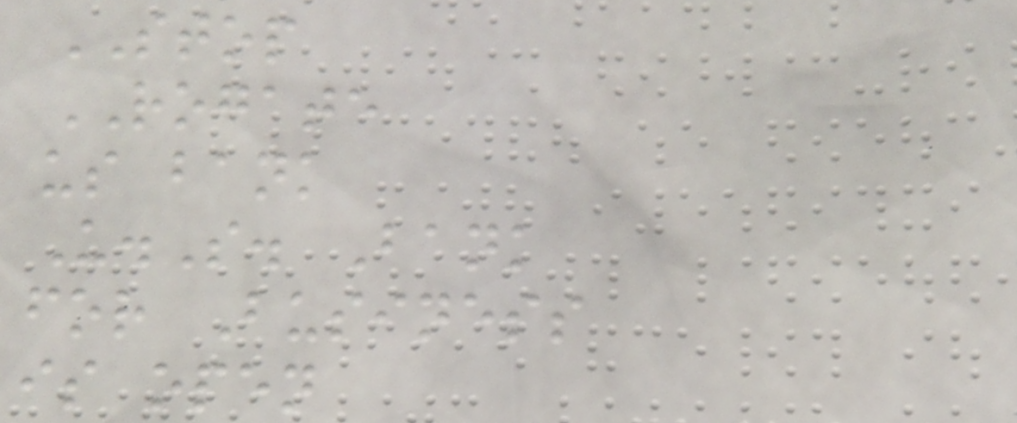STOP
ROGATE
us bank
U.S. Bank
for Business
is open
